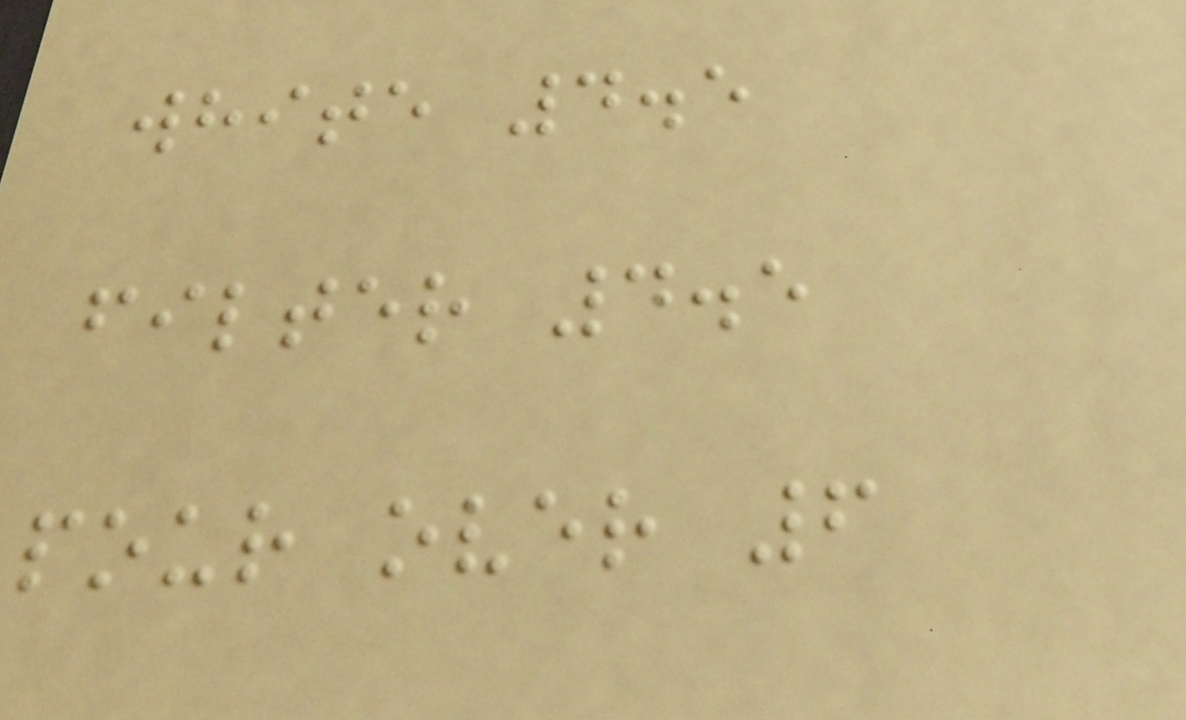white 4.5
filter 4.5
pour over 6
